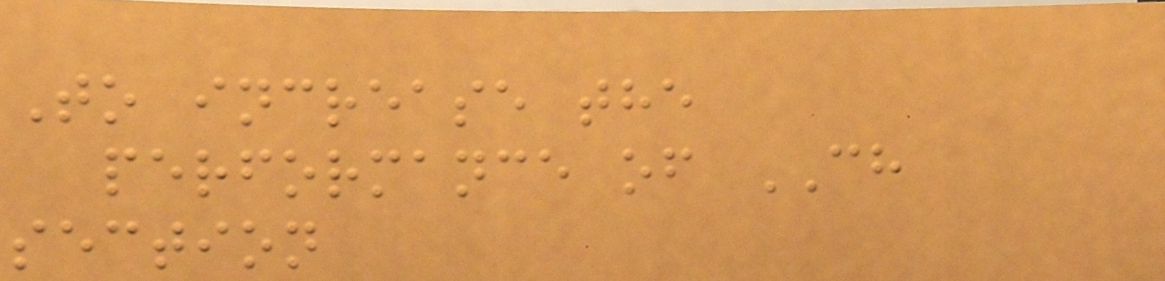To increase the
performance of CH
section
